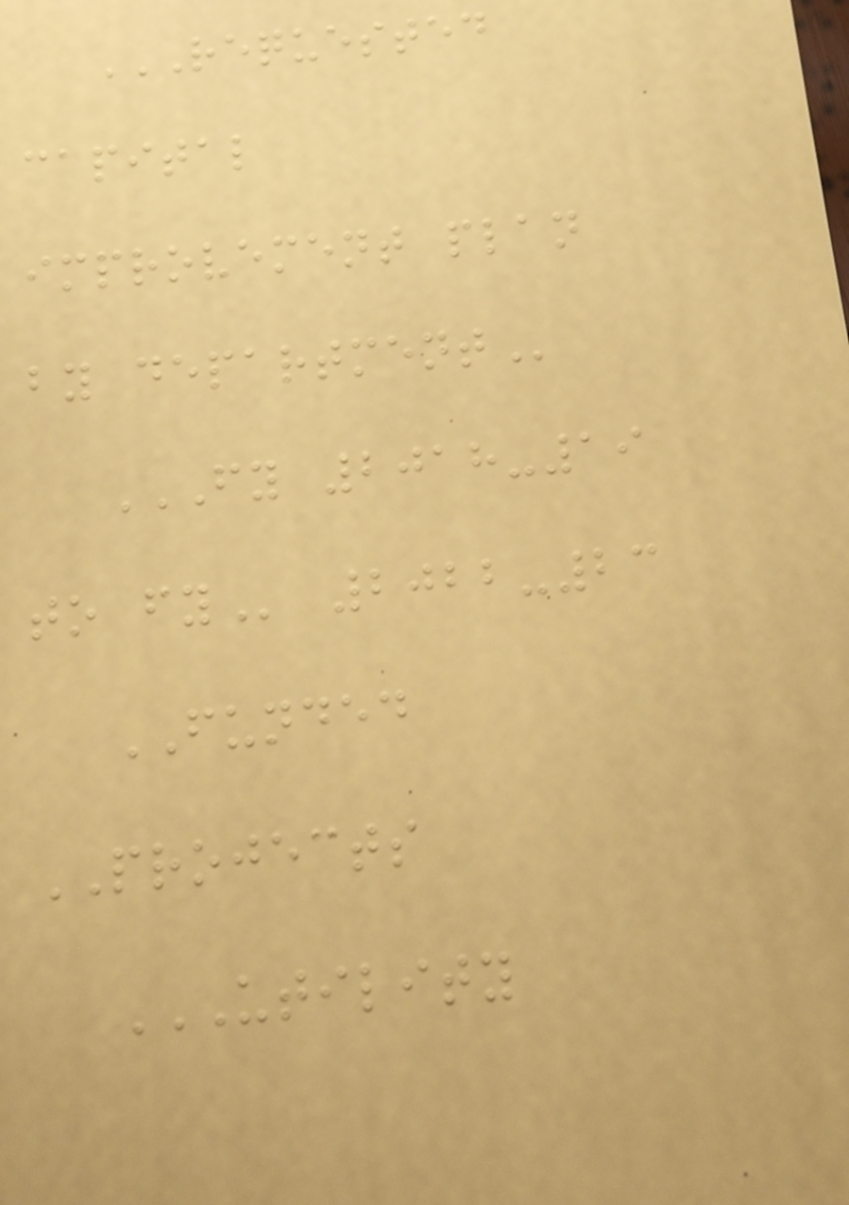REQUESTED
CAPITAL
IMPROVEMENT PLAN
BY DEPARTMENT
FY 2018-19
TO FY 2022-23
FUNDED
PROJECTS
UTILITY
